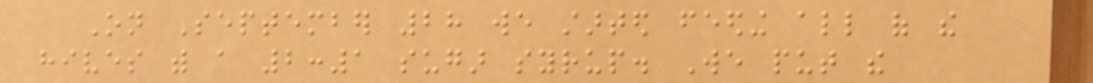On September 28 we started feeding all of the
hives with a 2:1 sugar syrup. We put the
